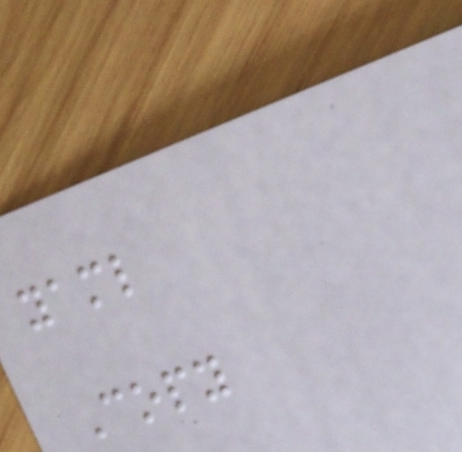yaml
Copy
